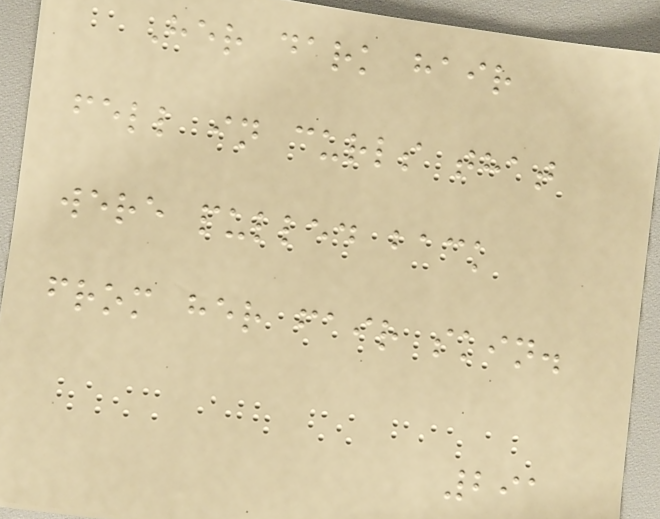Her dark hair
fell in curls that
were pulled back
from her fair skin.
291
